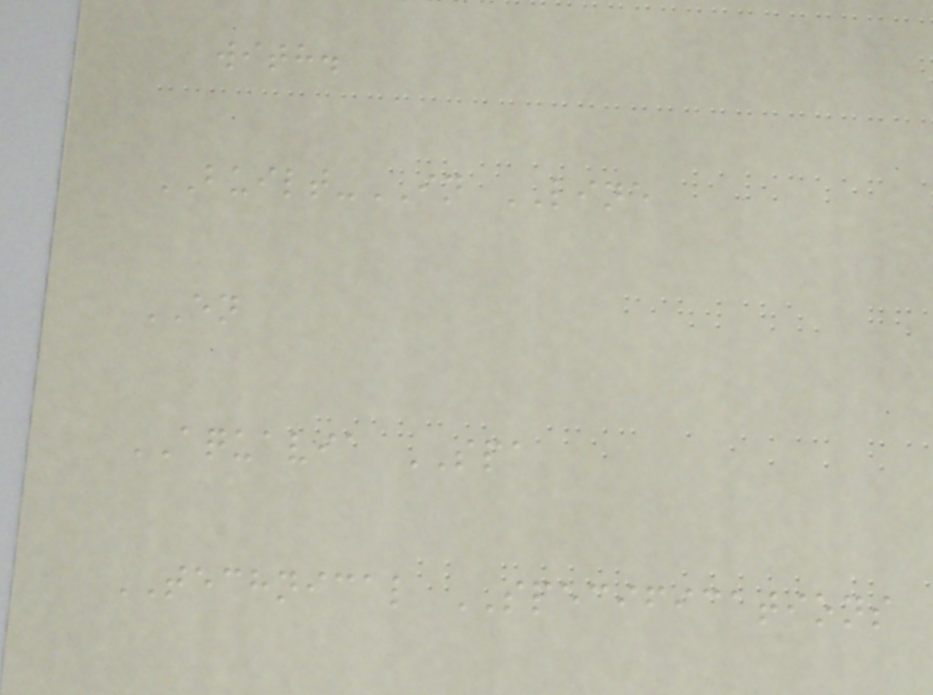with.
BUILT-IN LINE
EN
AQUAVIA SPA
TECHNICAL SPECIFICATIONS
